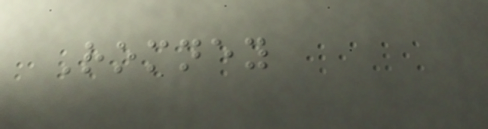Romney
